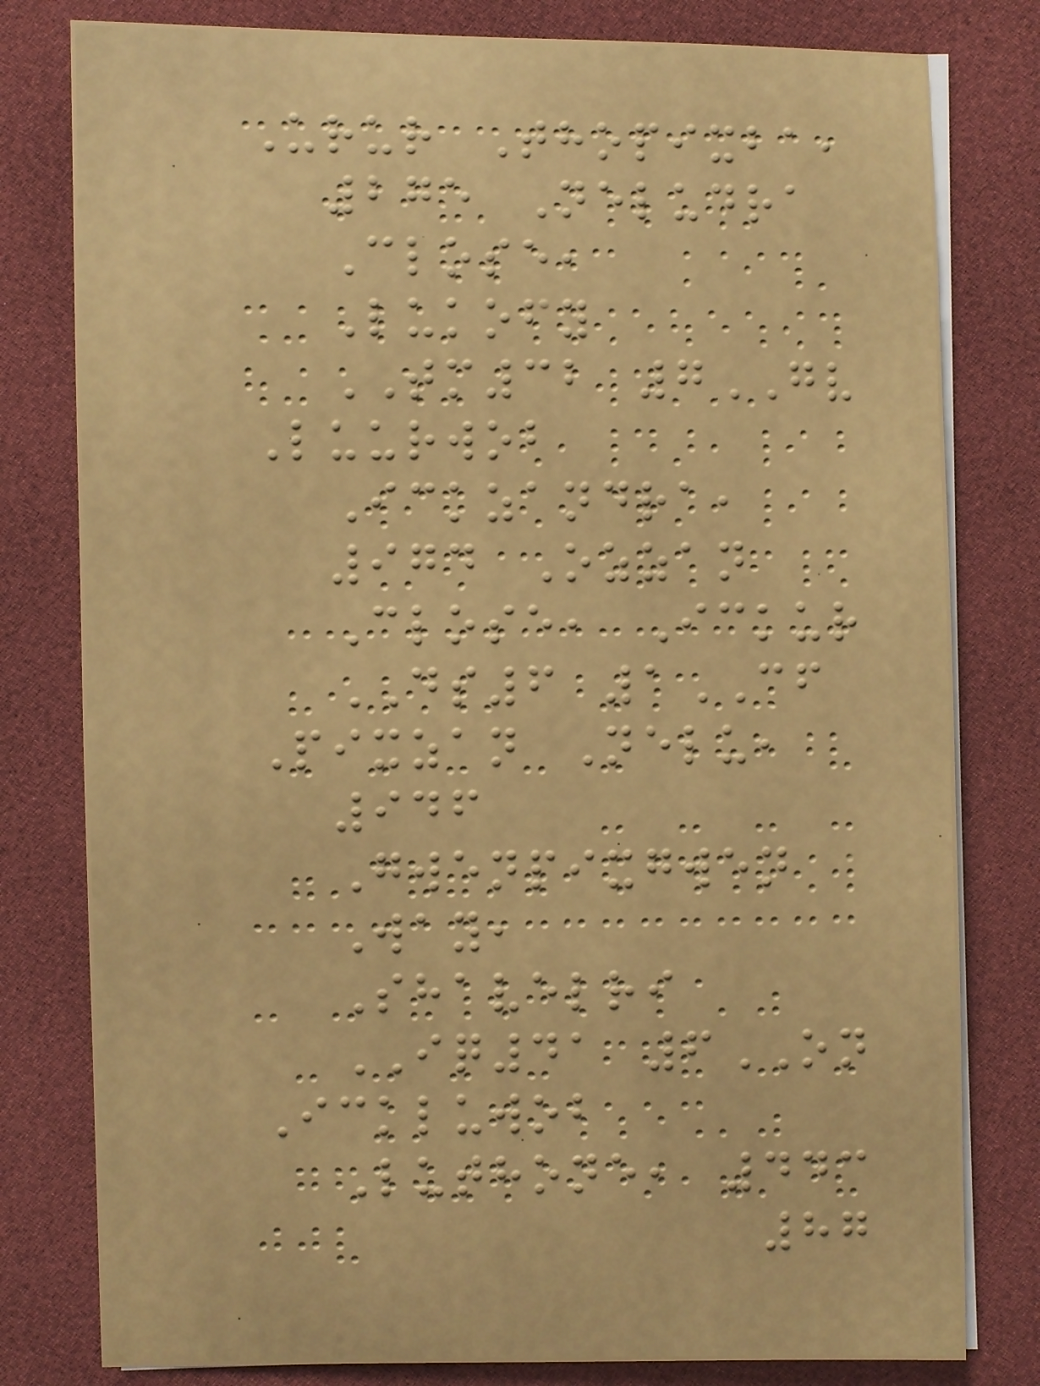Urur Thopixba,
275 Neludra
Close,
Lukofy
TM32 7GV
Luurwob
Ickzandra,
974 Ozzan
Close, Ickur
DS6 1CF
Pixzan Nelu,
946
Gwenpixgwen
Way,
Shavelri
IQ41 6ON
Ickluwob
Luthone, 443
87
